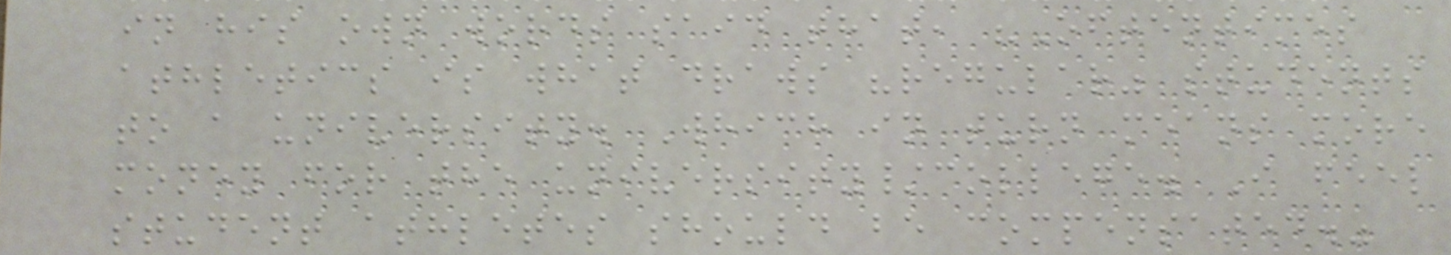in his own words said that, "Oftentimes
athletics is what draws "regular" students
to a university. Which in turn means more
money for the university/college. I feel
student athletes should be compensated."
